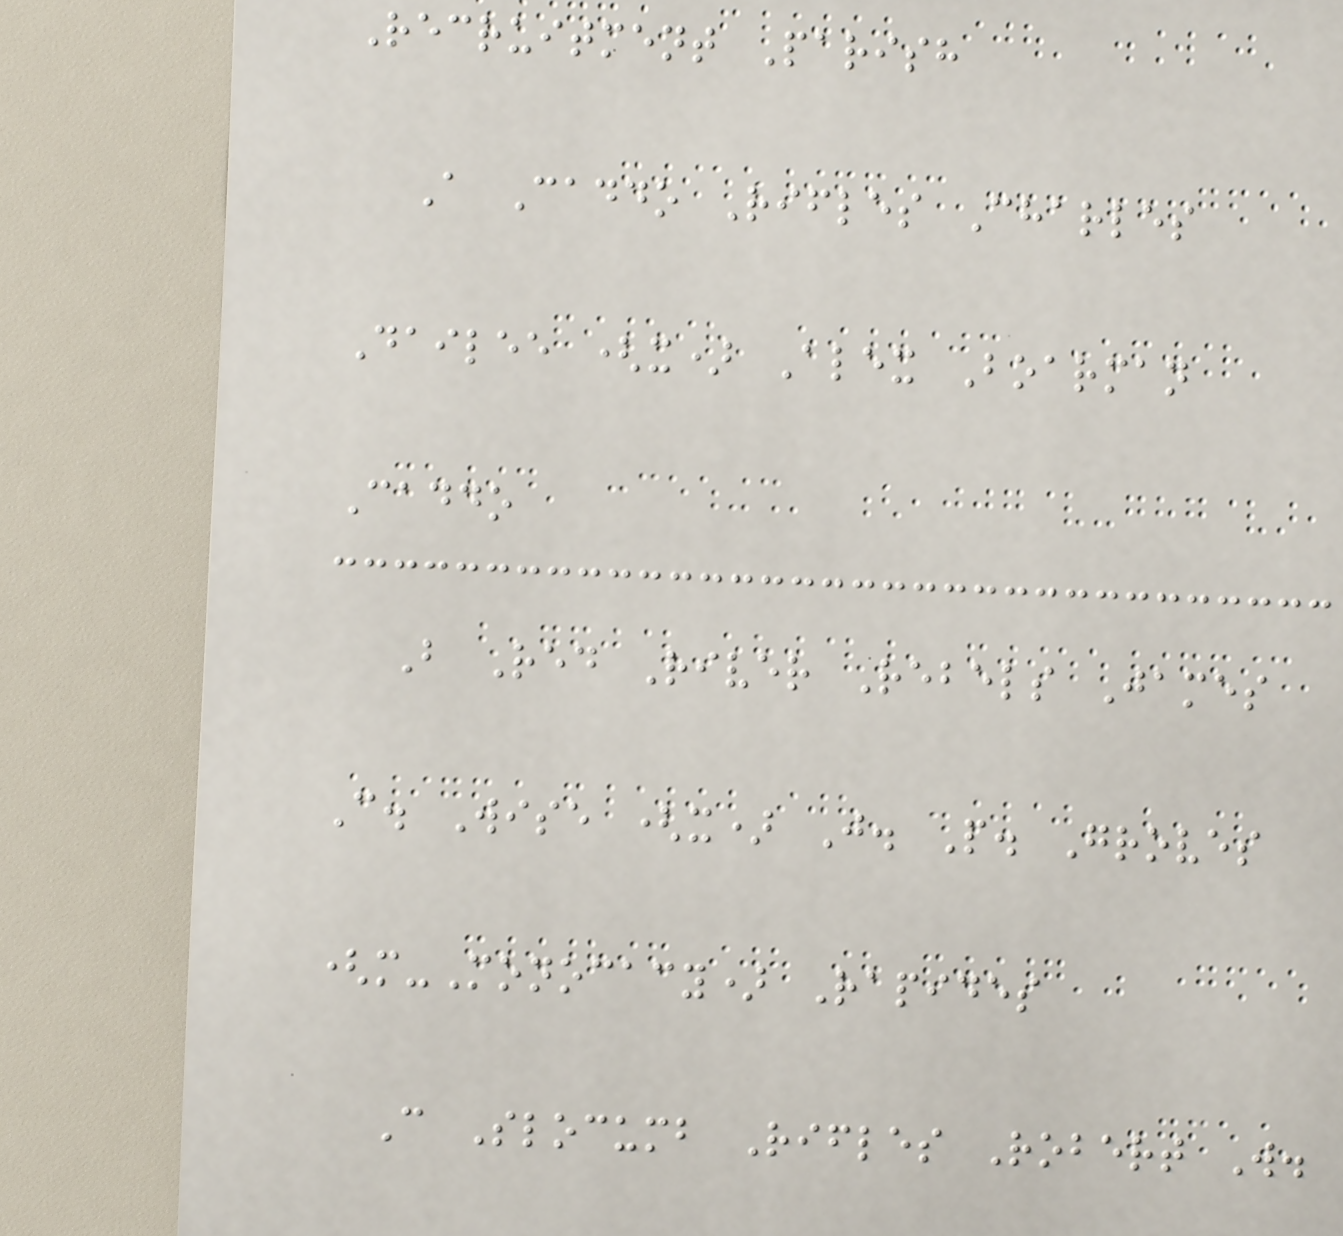Recruitment Parish
A Caddo Rifles Charles
Dailee (x) Alex Boarman
Caddo
B Red River Rebels James
C. Wise (x) J. P. Groves
(m-Monocacy) Rapides
C Slocumb Rifles Robert W.
